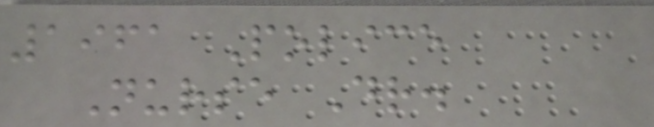1961 Police
Nurse Dr.
